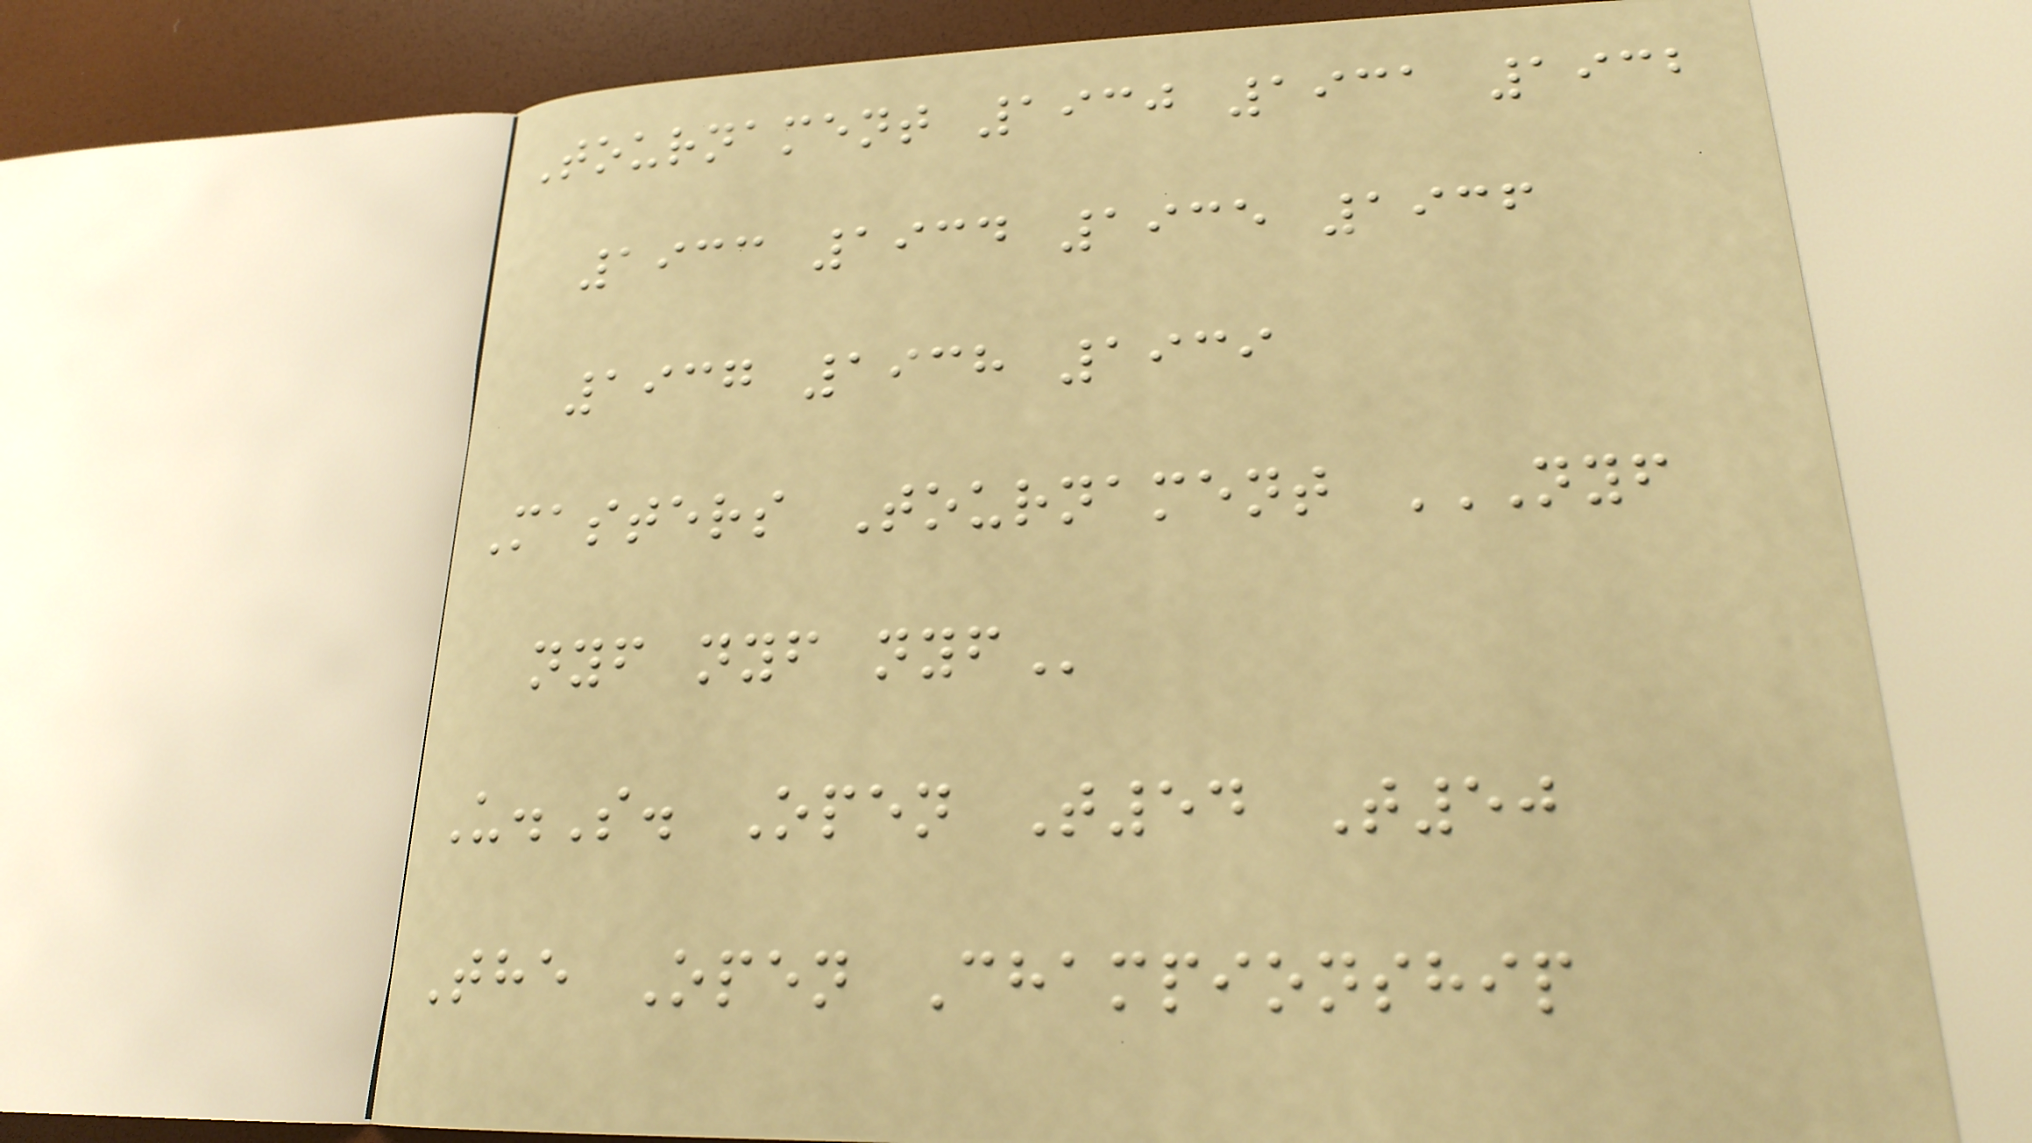Tournament 1930 1931 1932
1933 1934 1935 1936
1937 1938 1939
Masters Tournament NYF
NYF NYF NYF
U.S. Open T54 T50
The Open Championship
